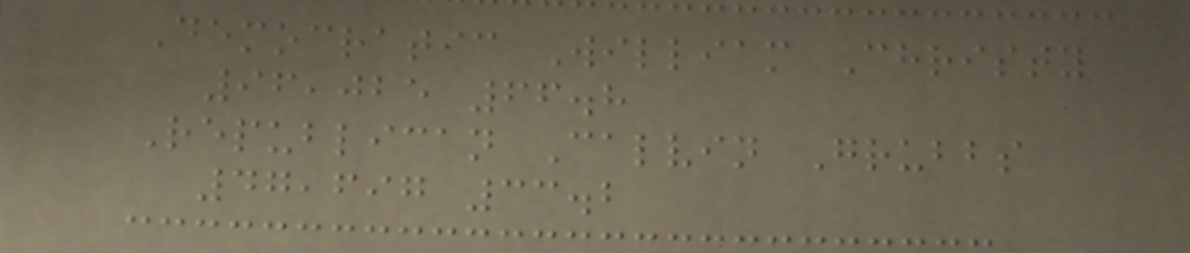Democratic William Christy
96,025 66.8
Republican Calvin Grubbs
47,697 33.2
